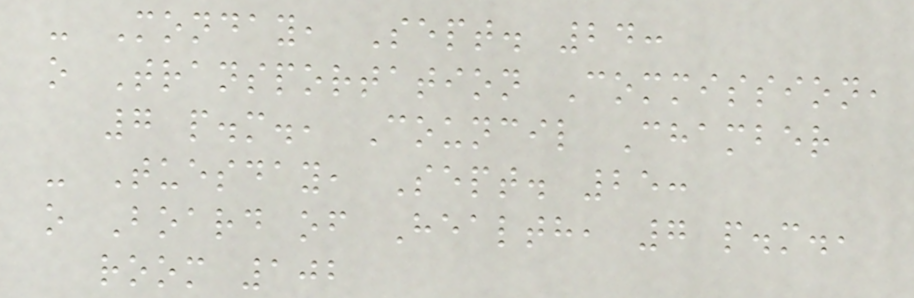- Monday, Sept. 24:
o Transportation Commission,
7 p.m., Council Chamber
- Tuesday, Sept. 25:
o Board of Health, 7 p.m.,
room 102
